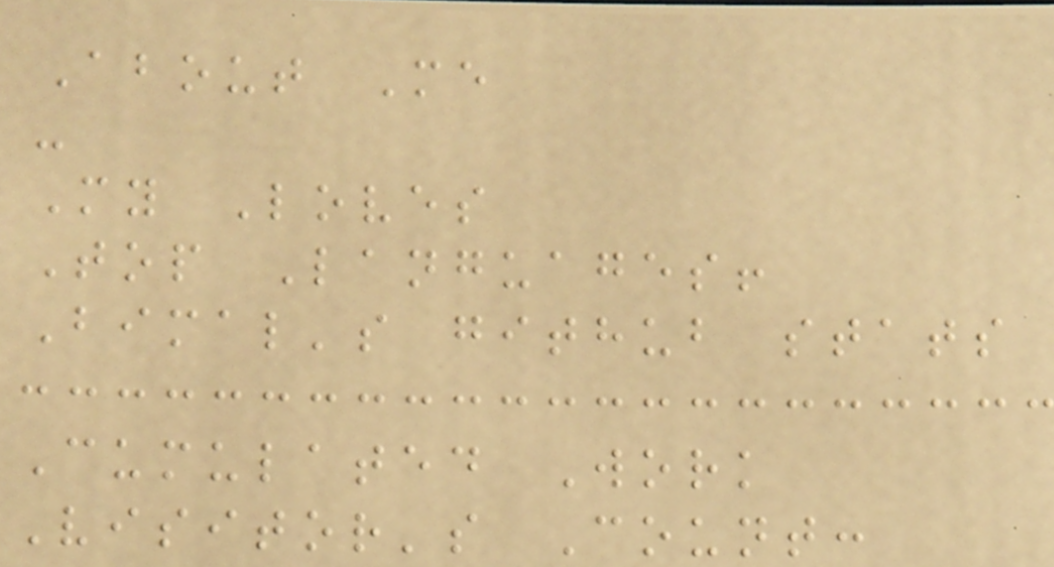About Me
-
My Loves
Top Languages!
Bimal's github stats
Cumulated Work
Visitor's Count:
